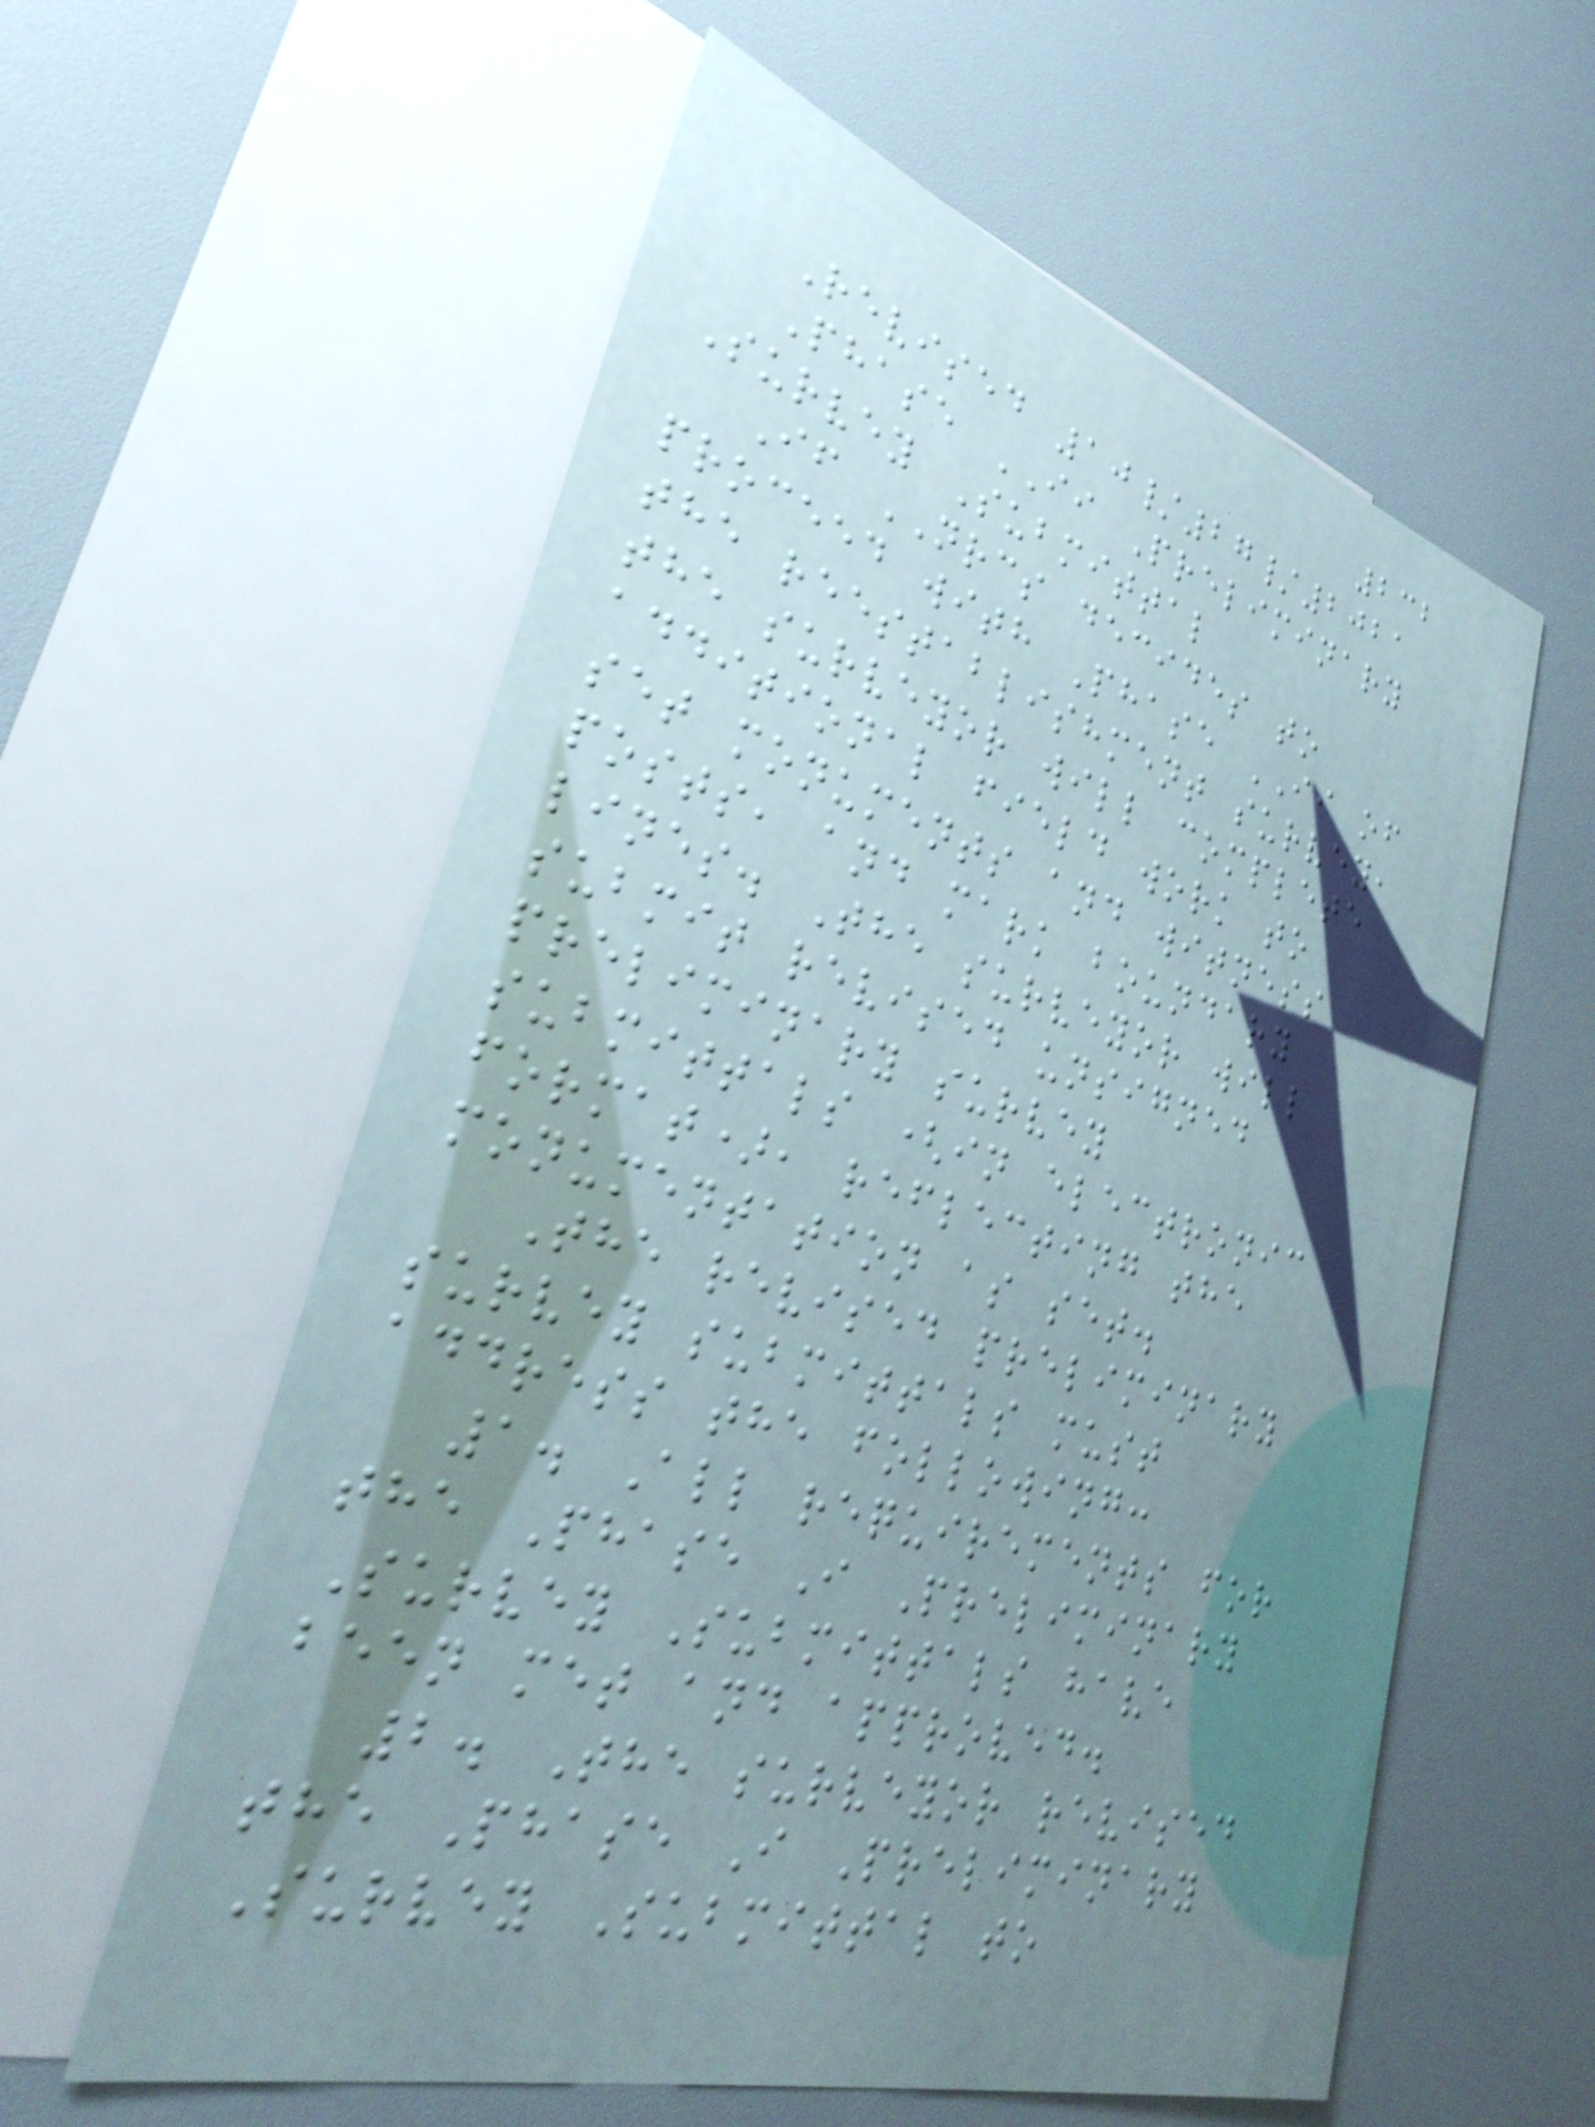232
Revised 10/27/2021
Phase II Preliminary
Survey Submittal
If NRCS decides to
proceed with Phase II of
the reestablishment survey,
the surveyor will complete
additional field work to
set monuments and witness
posts, and mark boundary
lines. The surveyor will
submit revised unsigned
preliminary survey
submittals (in electronic
format), reflecting the
monumentation as set.
The revised preliminary
survey submittals must
address the following:
1. All requirements for
the Phase I Preliminary
Survey Submittals have
been met and approved.
2. The surveyor revised
the Phase I Preliminary
Survey Submittal to
